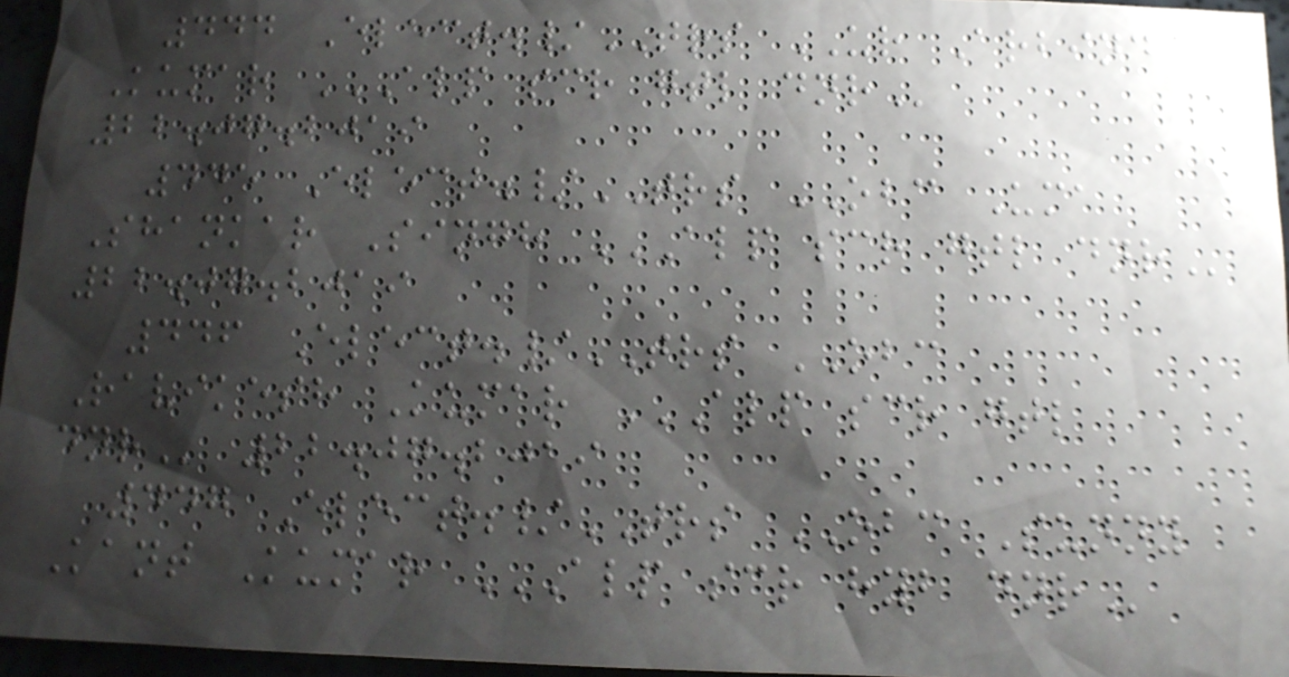444 Elect./TRS UR Arbind
Kumar ALP SCR GTL DNR
22.07.2019
445 Elect./TRS OBC Uma
Shankar Singh ALP SCR GTL DNR
22.07.2019
446 Elect./TRS OBC
Ravikesh Kumar ALP SCR GTL
DNR 22.07.2019
447 Elect./TRS OBC Sunny
Kant Kumar ALP SCR HYB DNR
